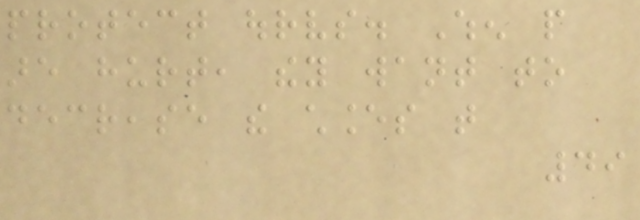protect ourselves. When people
are hurt, they want to
decrease the chances that
49
